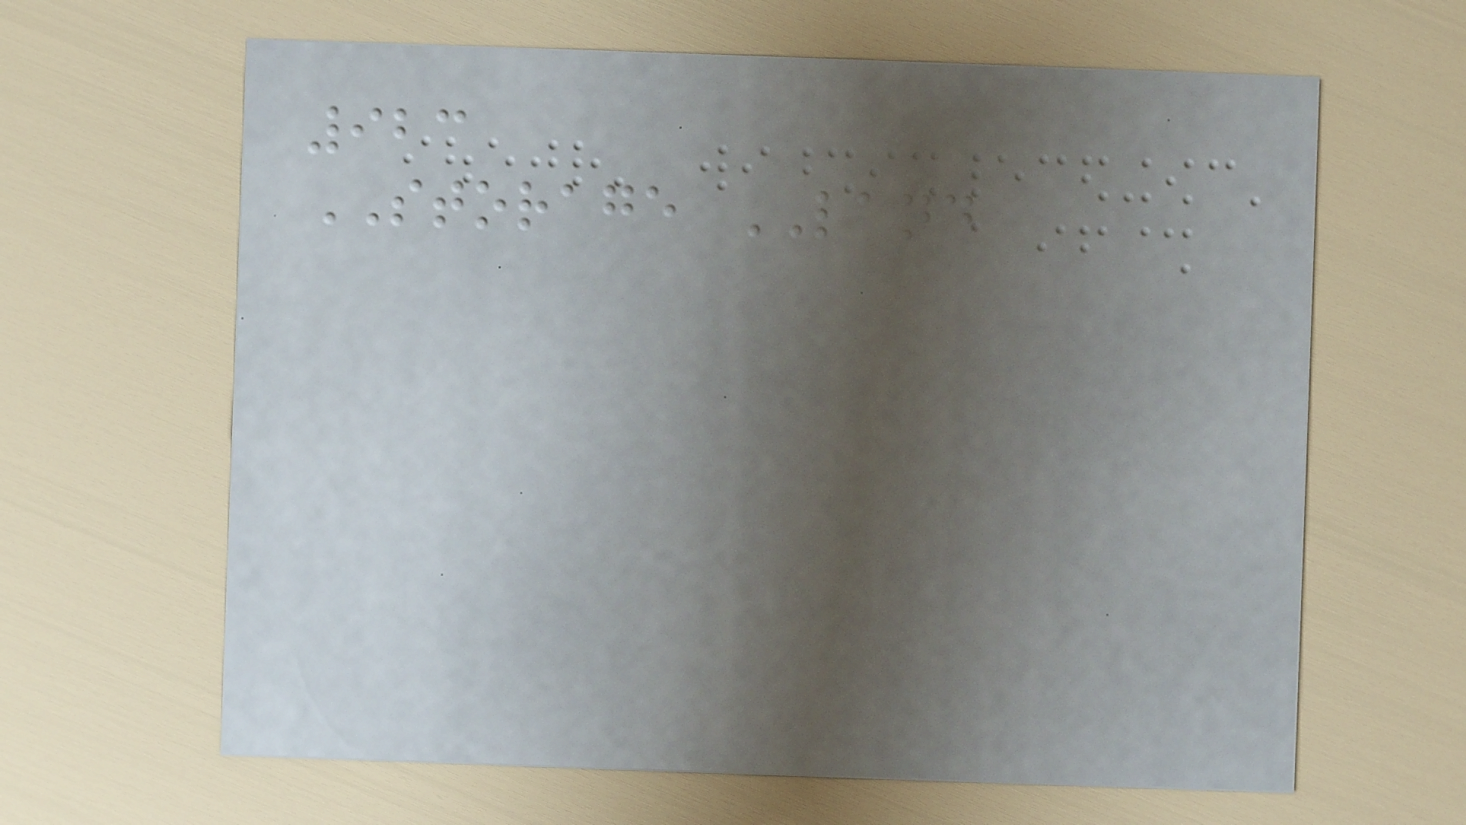923
STORAGE LAND
